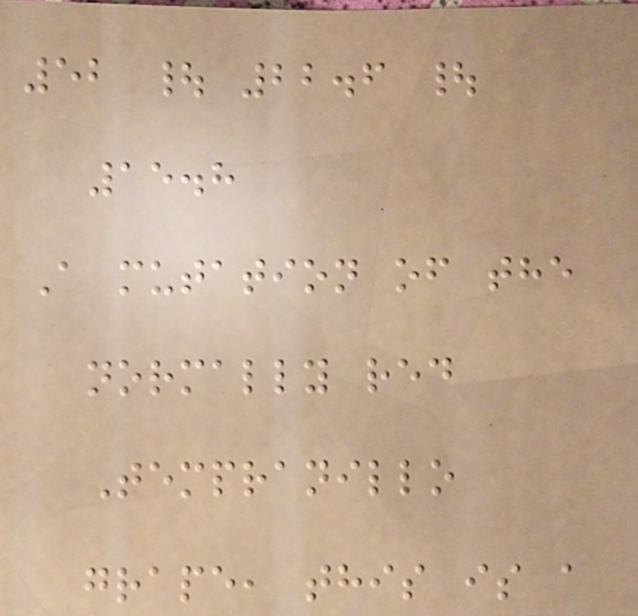52 | 22.6 |
15.8
A mutation of the
normally red
Tempranillo
grape, this is a
